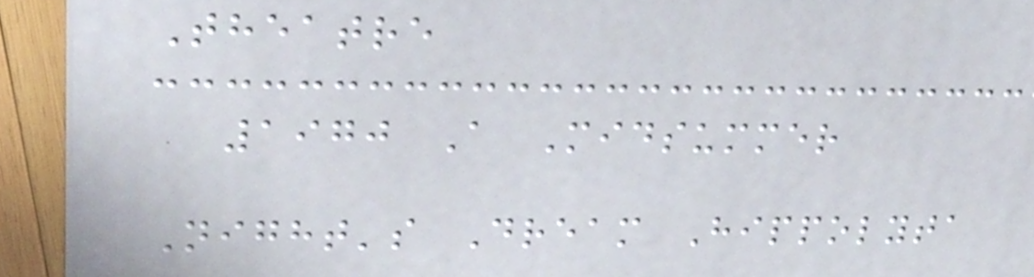Theatre
1970 A Midsummer
Night's Dream Hippolyta
